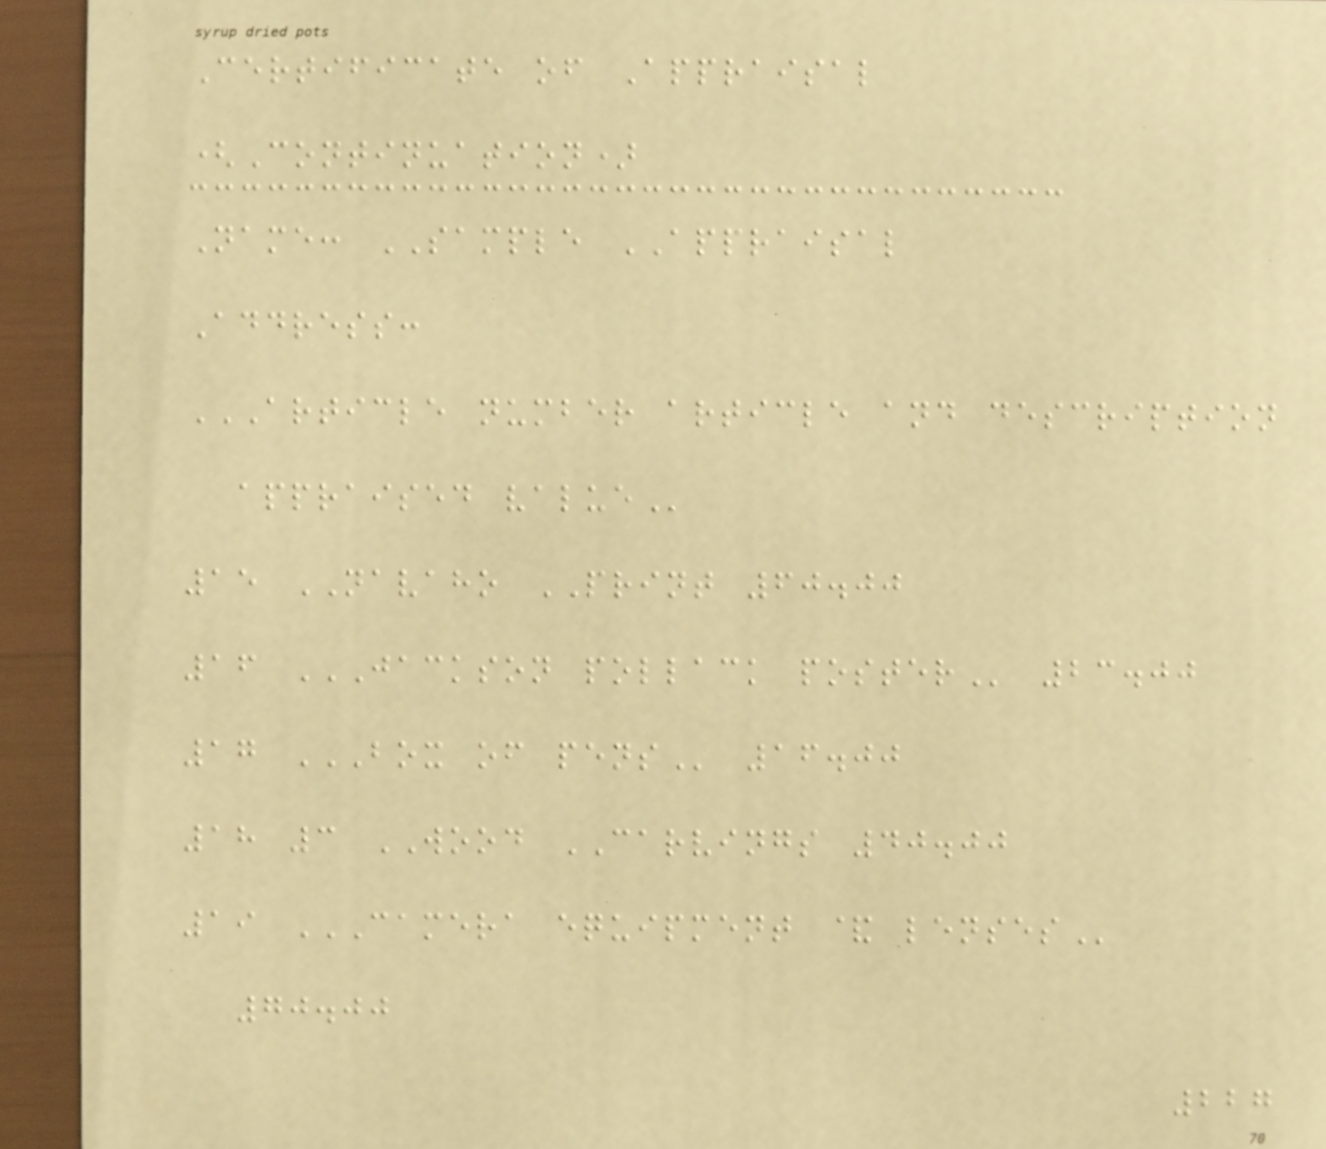Certificate of Appraisal
(Continuation)
Name: SAMPLE APPRAISAL
Address:
ARTICLE NUMBER ARTICLE AND DESCRIPTION
APPRAISED VALUE
15 NAVAHO PRINT 60.00
16 JACKSON POLLACK POSTER 23.00
17 BOX OF PENS 16.00
18 3 WOOD CARVINGS 40.00
19 CAMERA EQUIPMENT & LENSES
70.00
227
